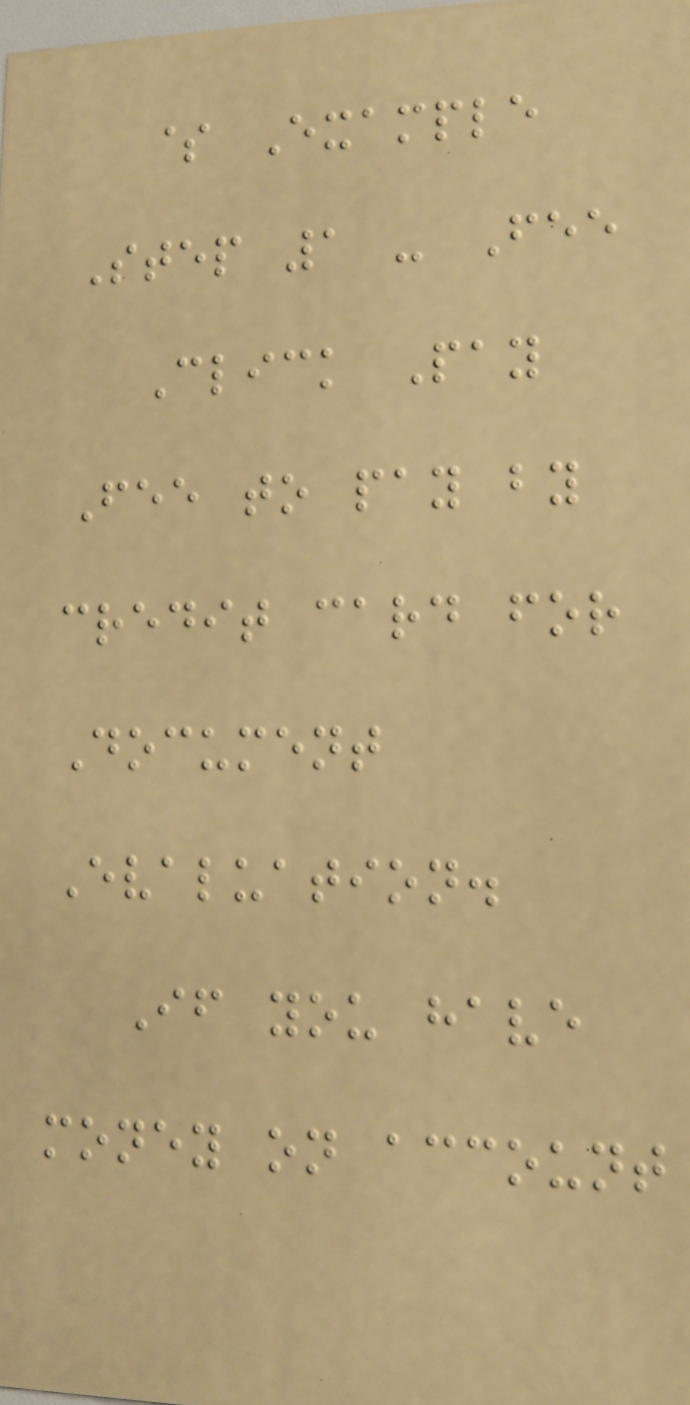$ Example
Step 1 - Fee
Click Pay
Fee to pay by
credit card for
Document
Evaluation.
If you have
money on account
